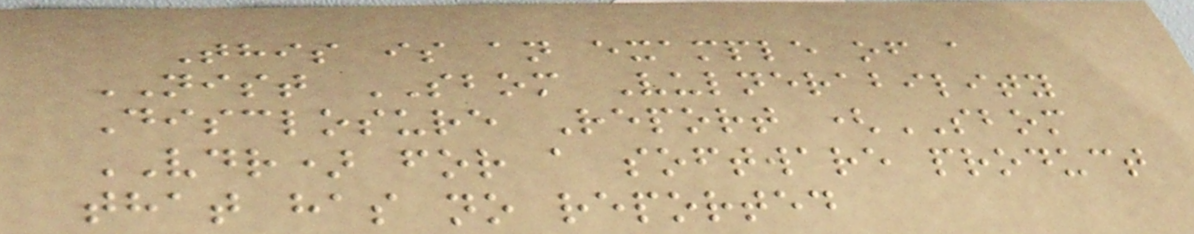This is an example of a
NIST SBOM Vulnerability
Disclosure Report (SBOM
VDR) for a software product
that has no reported
